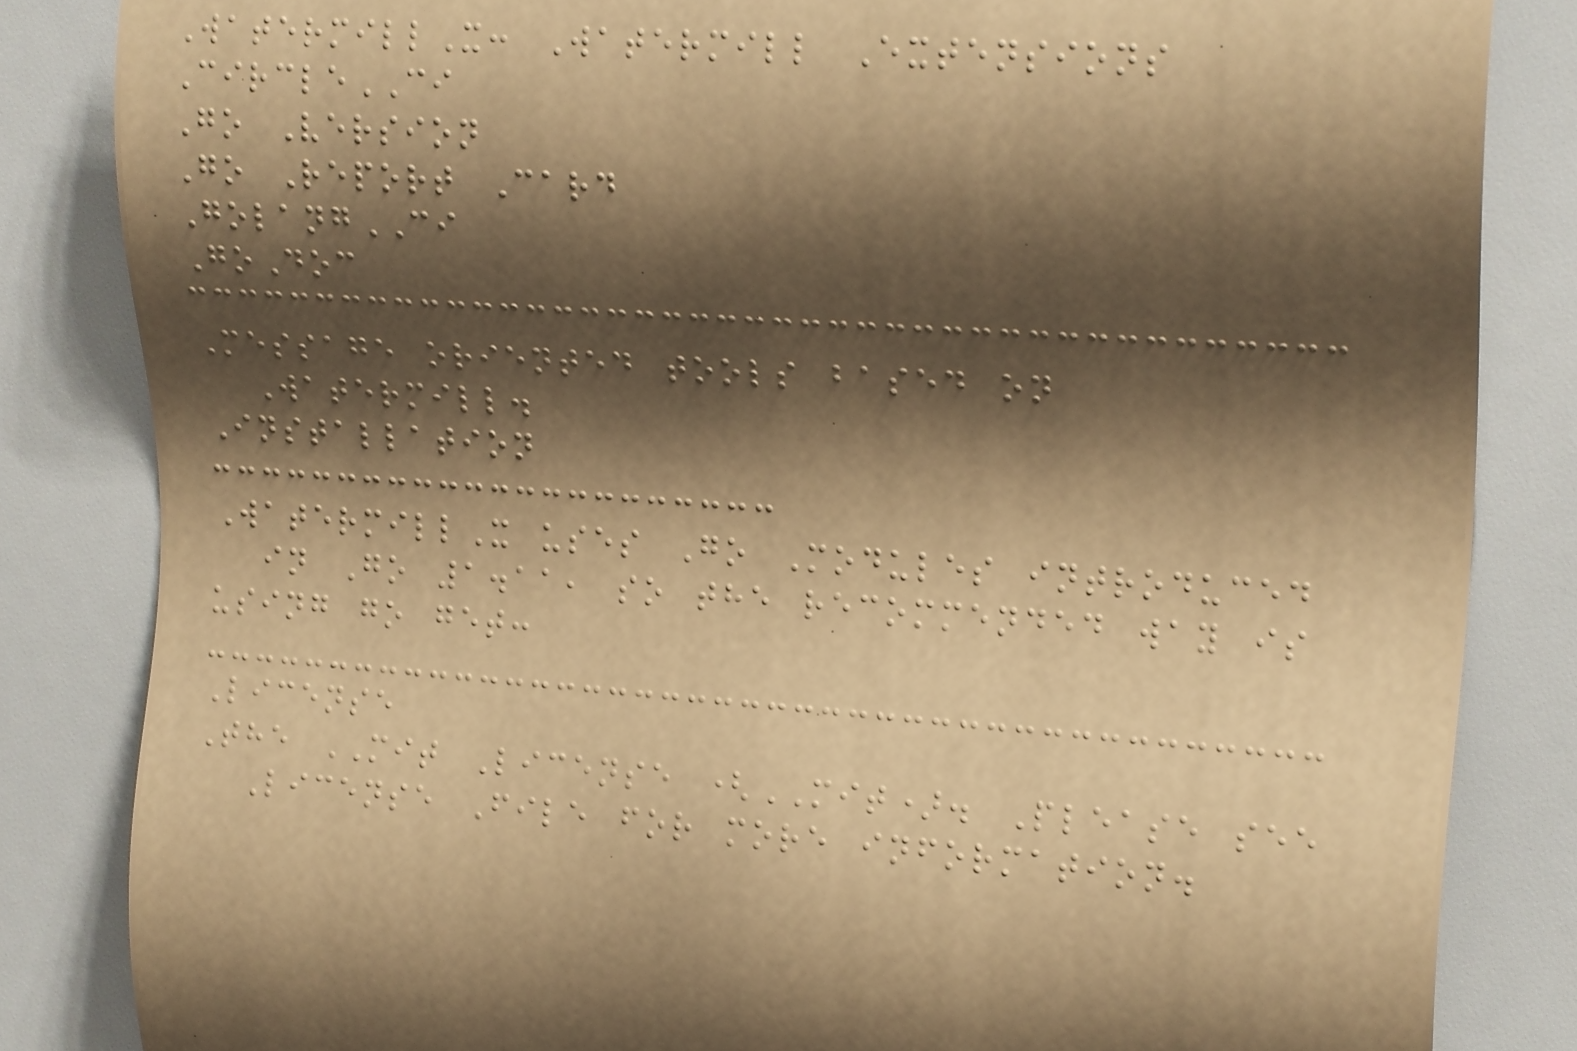WatermillX: Watermill Extensions
CircleCI
Go Version
Go Report Card
GolangCI
GoDoc
Message oriented tools based on
Watermill.
Installation
WatermillX uses Go Modules introduced
in Go 1.11, so the recommended way is
using go get:
License
The MIT License (MIT). Please see
License File for more information.
